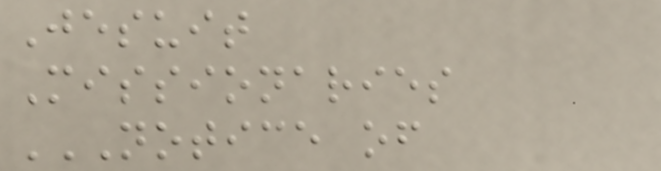Jesuit
Missionaries
NOTICE OF
